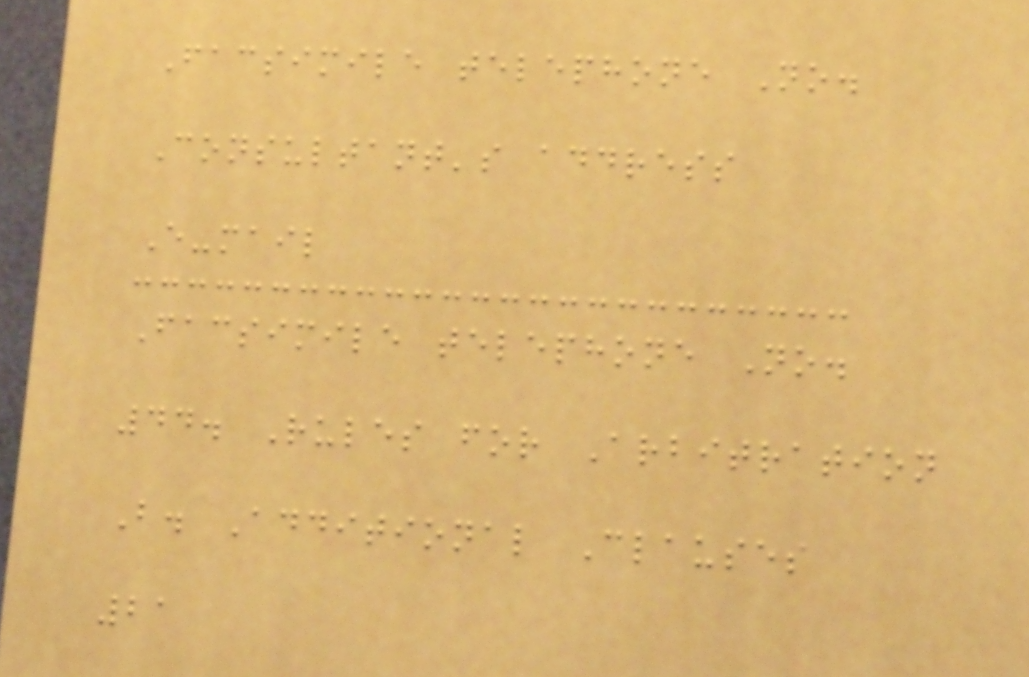Facsimile telephone No.
Consultant's address
E-mail
Facsimile telephone No.
44. Rules for Arbitration
B. Additional Clauses
21
